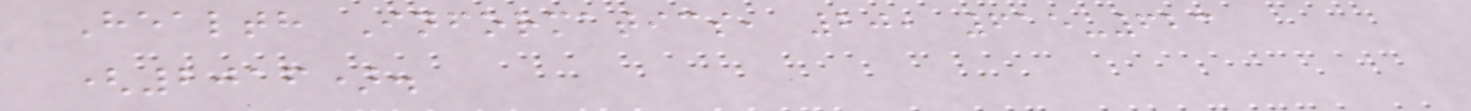Health Informatics, 20, 615-623
(2016).
